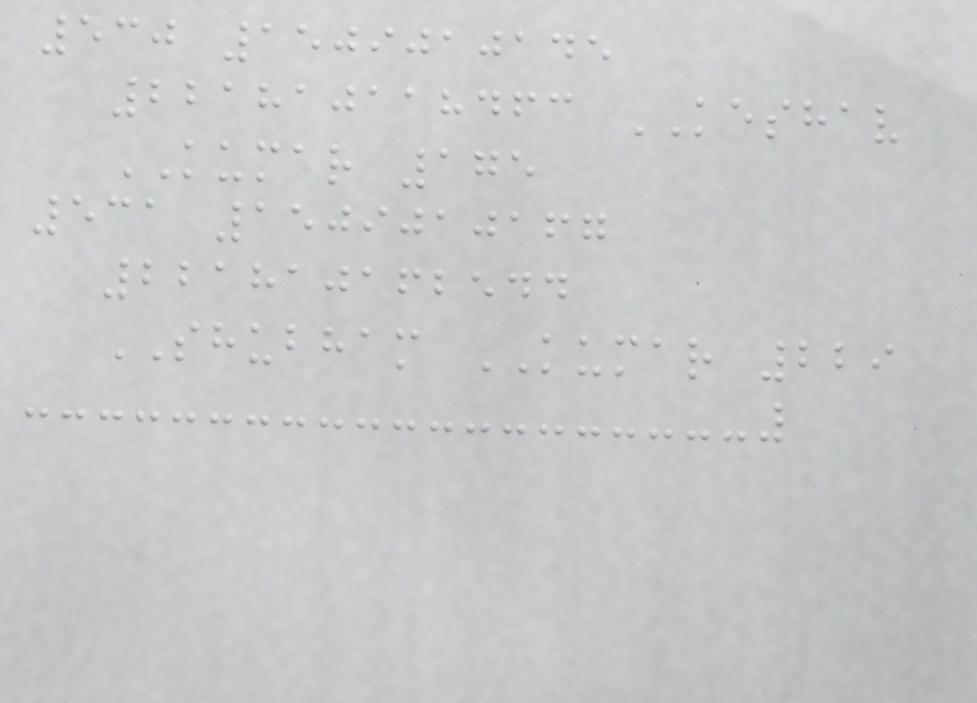530 1509010145
221810118463 KESHAV
KUMAR 175
531 1509010167
221810162544
SHUBHAM KUMAR 229
